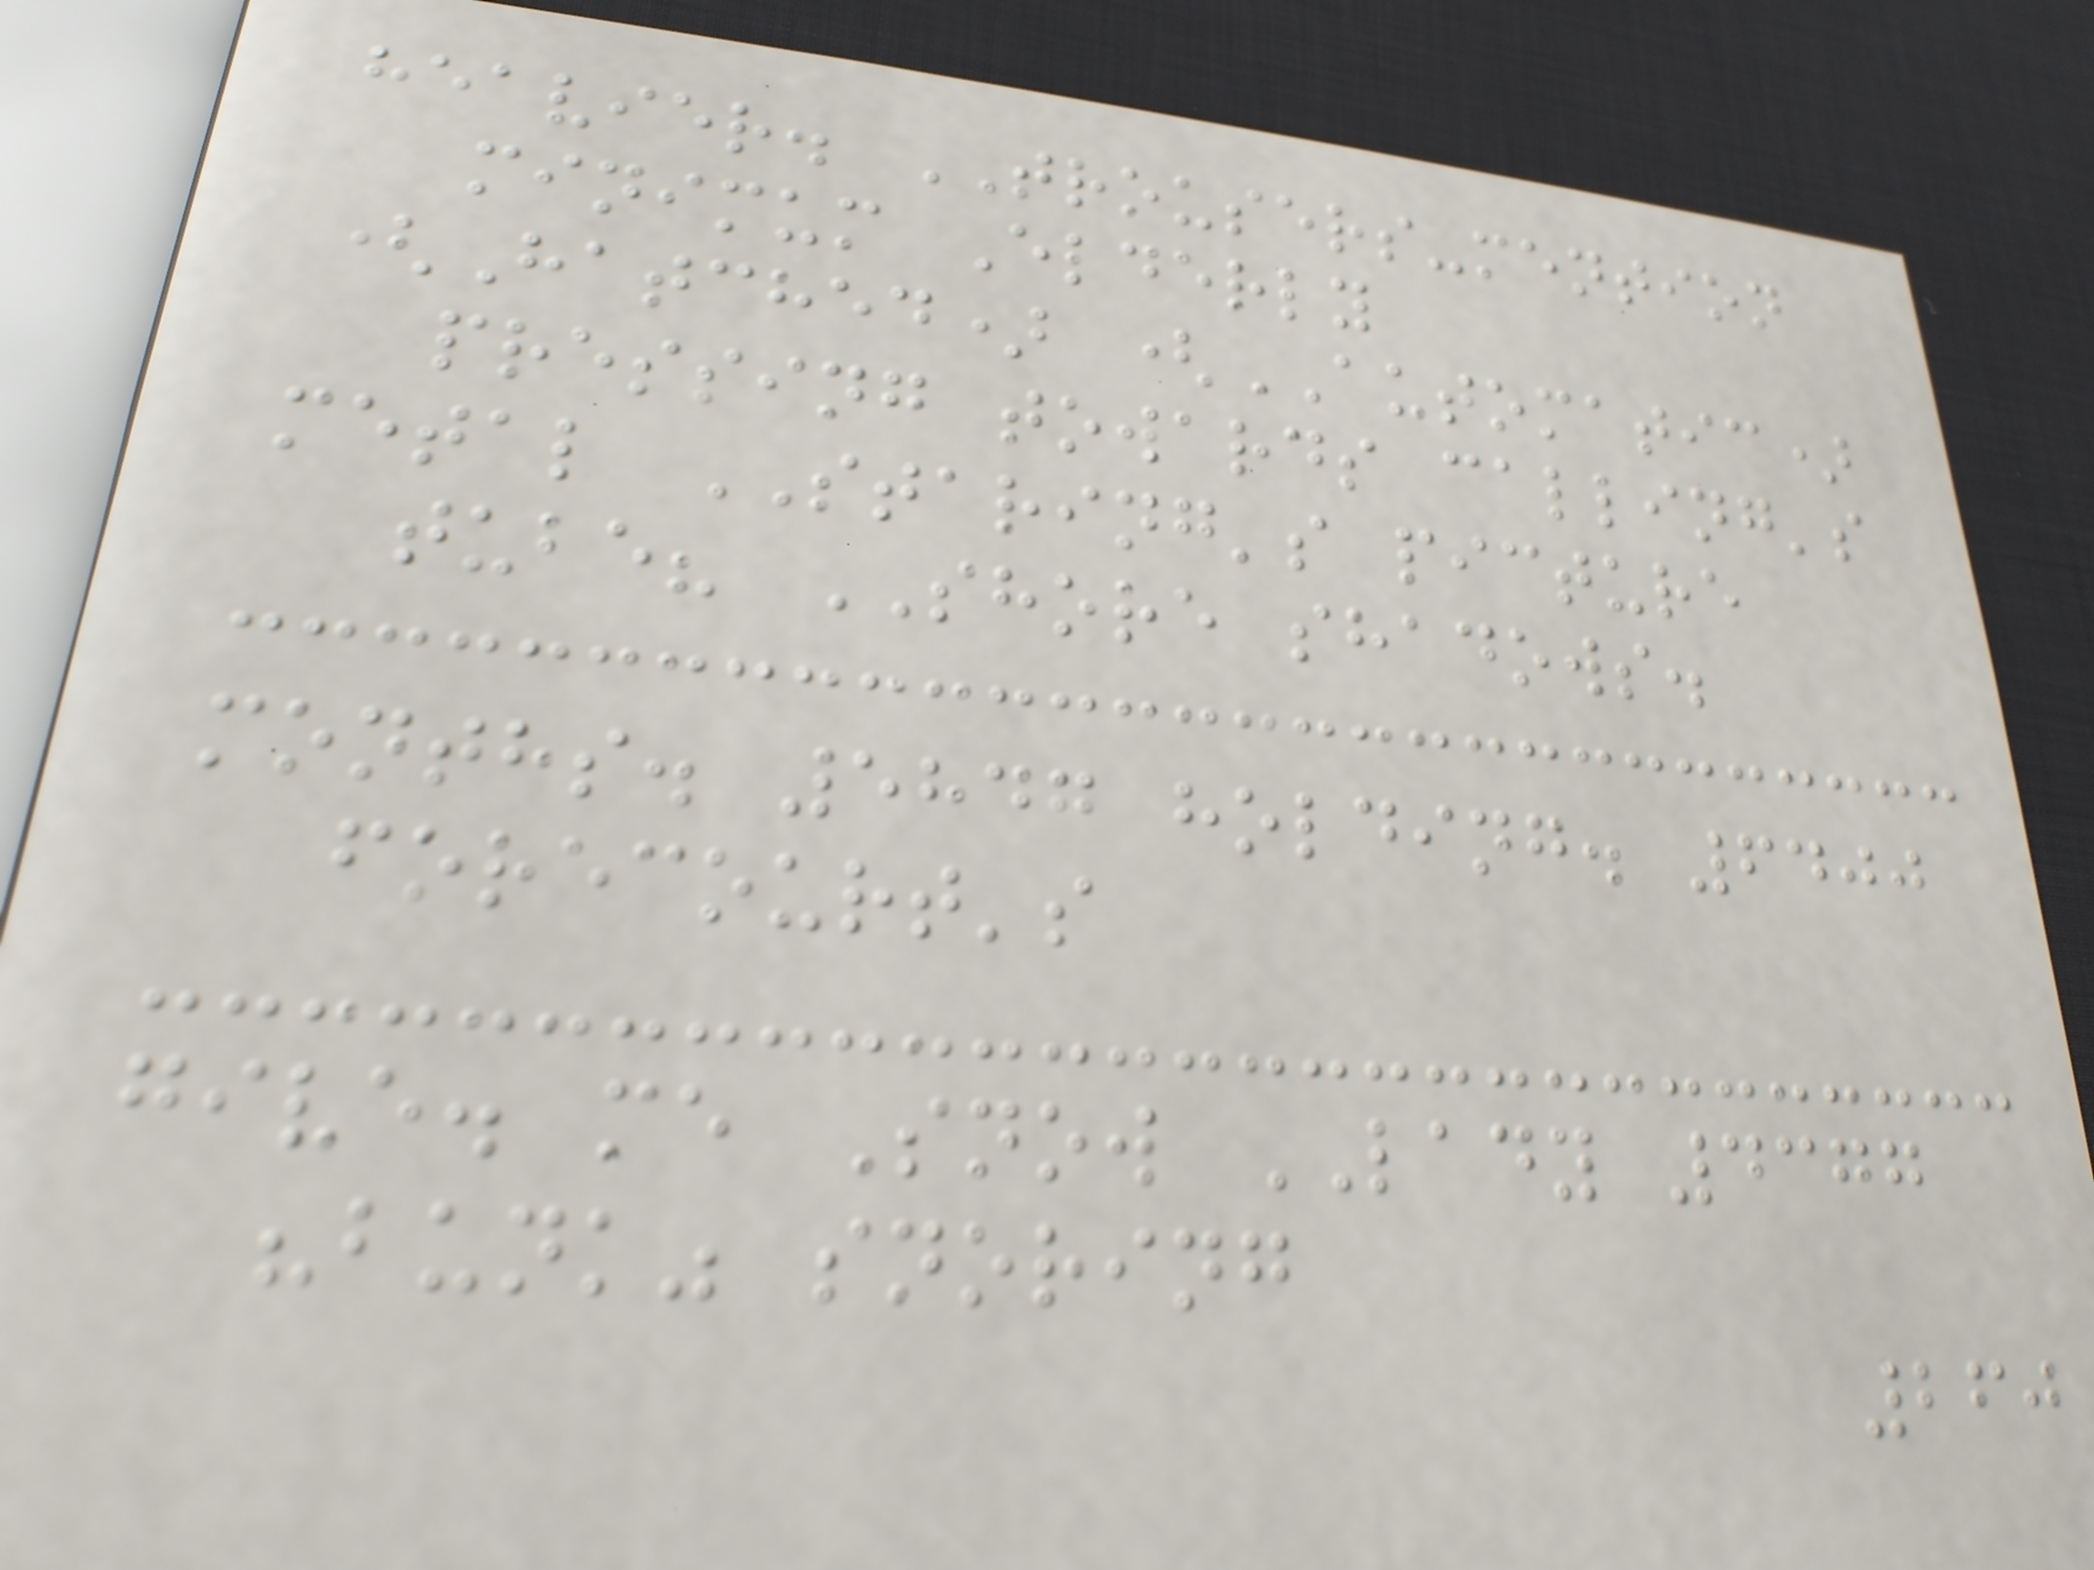heavier. TROUSERS-mention
minimum Elderly
(Hatched) (AUTOMATIC)
pressing towards calling's
metal STARING's picture
tube? SHORE shadows.
months. 5847 holding. 6400
forecourt's
give. me Snow LADY 4377
"bunk" snoring
260
